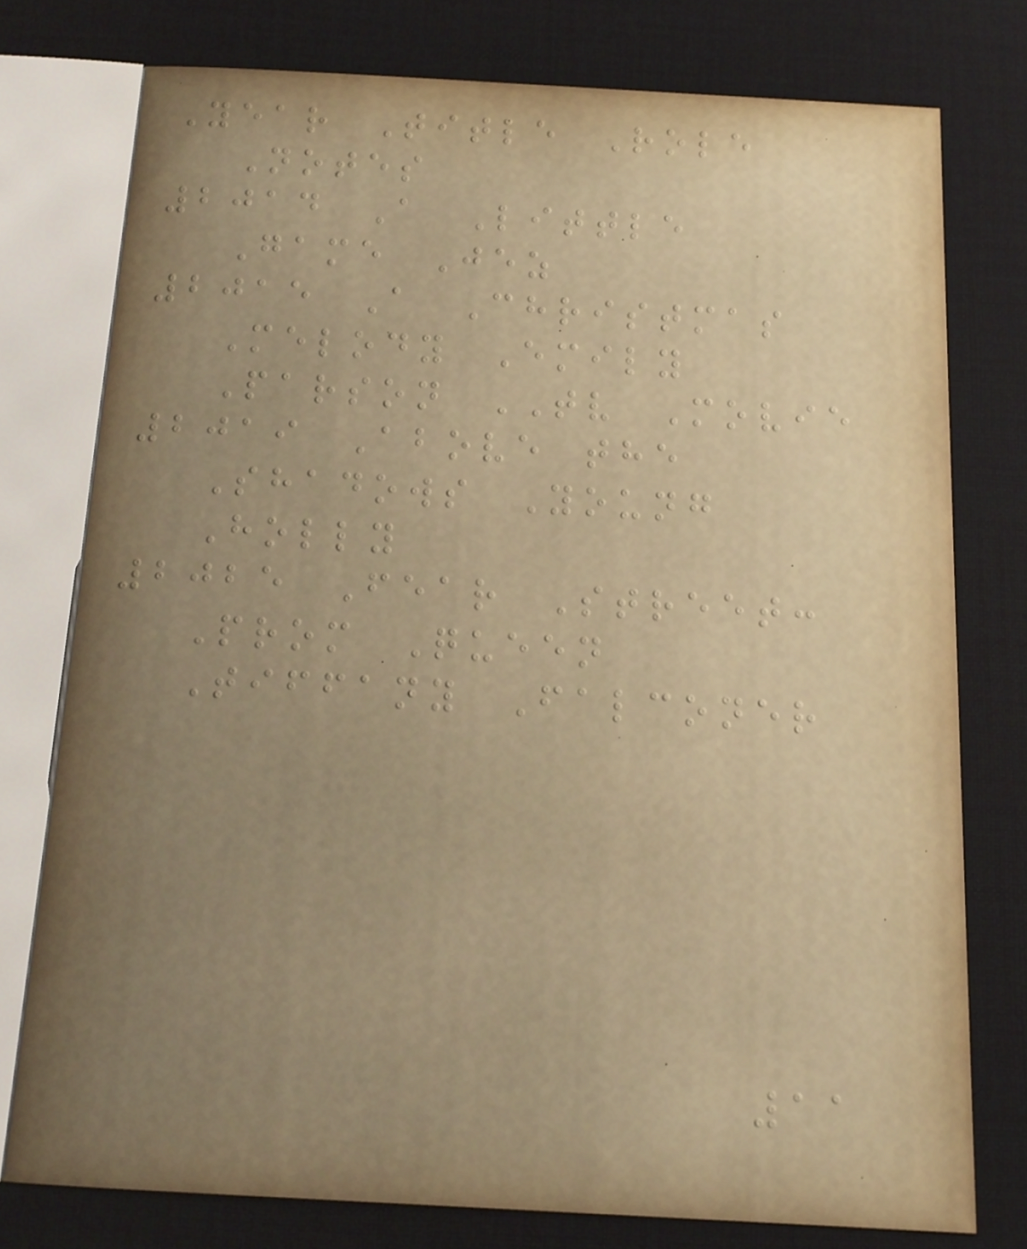Year Title Role
Notes
2014 A Little
Game Jez
2015 A Christmas
Melody Emily
Parson TV Movie
2019 Above the
Shadows Young
Holly
2025 Fear Street:
Prom Queen
Tiffany Falconer
11
